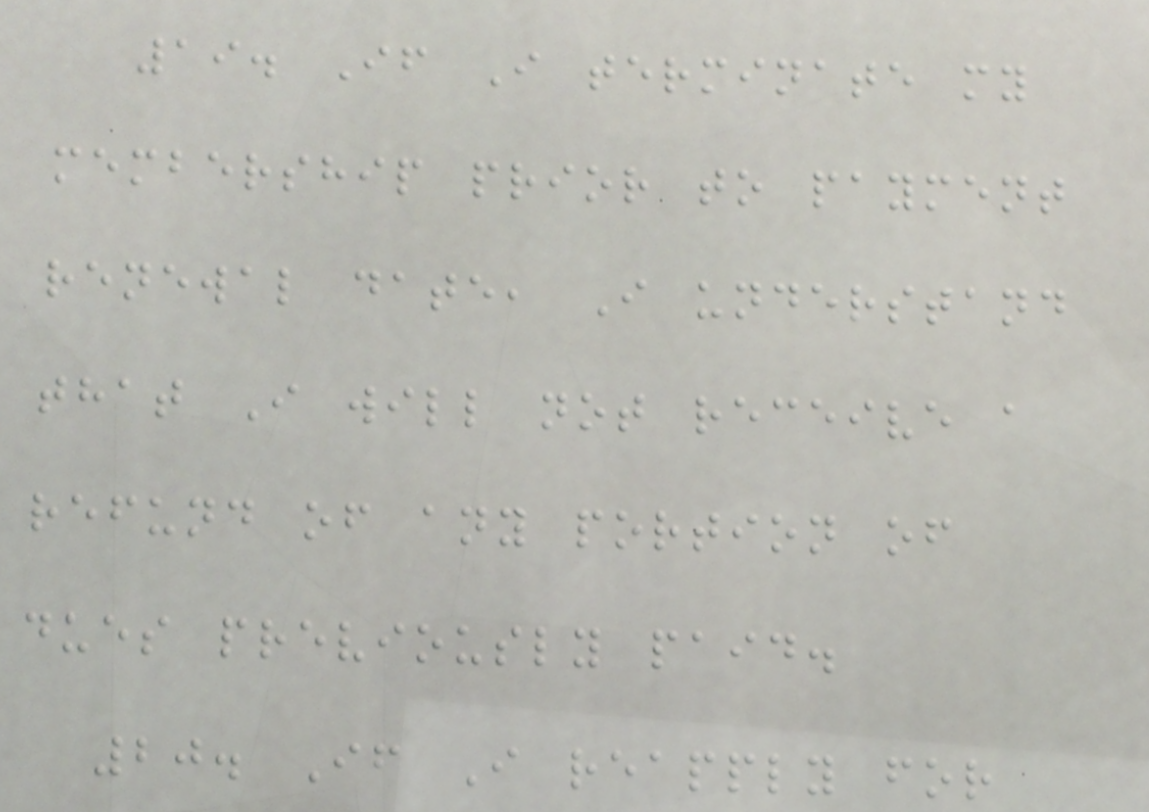19. If I terminate my
membership prior to payment
renewal date, I understand
that I will not receive a
refund of any portion of
dues previously paid.
20. If I reapply for
